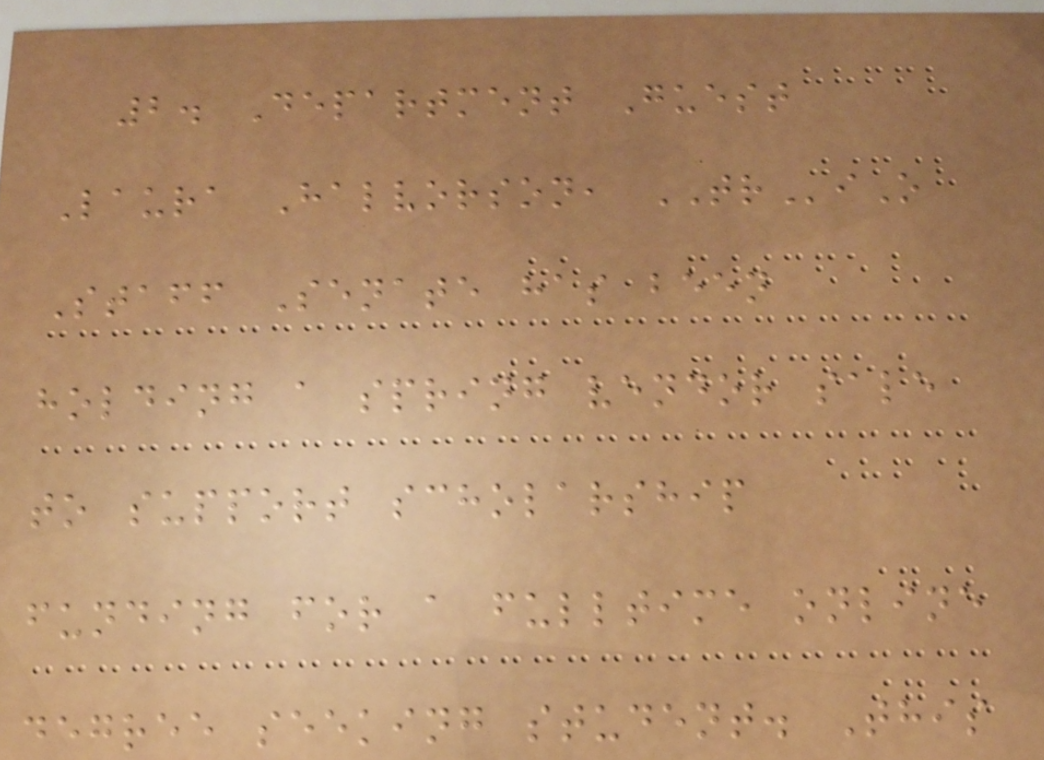2. Department Guest
Laura Halvorson, TRiO
Staff Senate has been
holding a spring vendor sale
to support scholarship
funding for a fulltime online
degree seeking student. This
